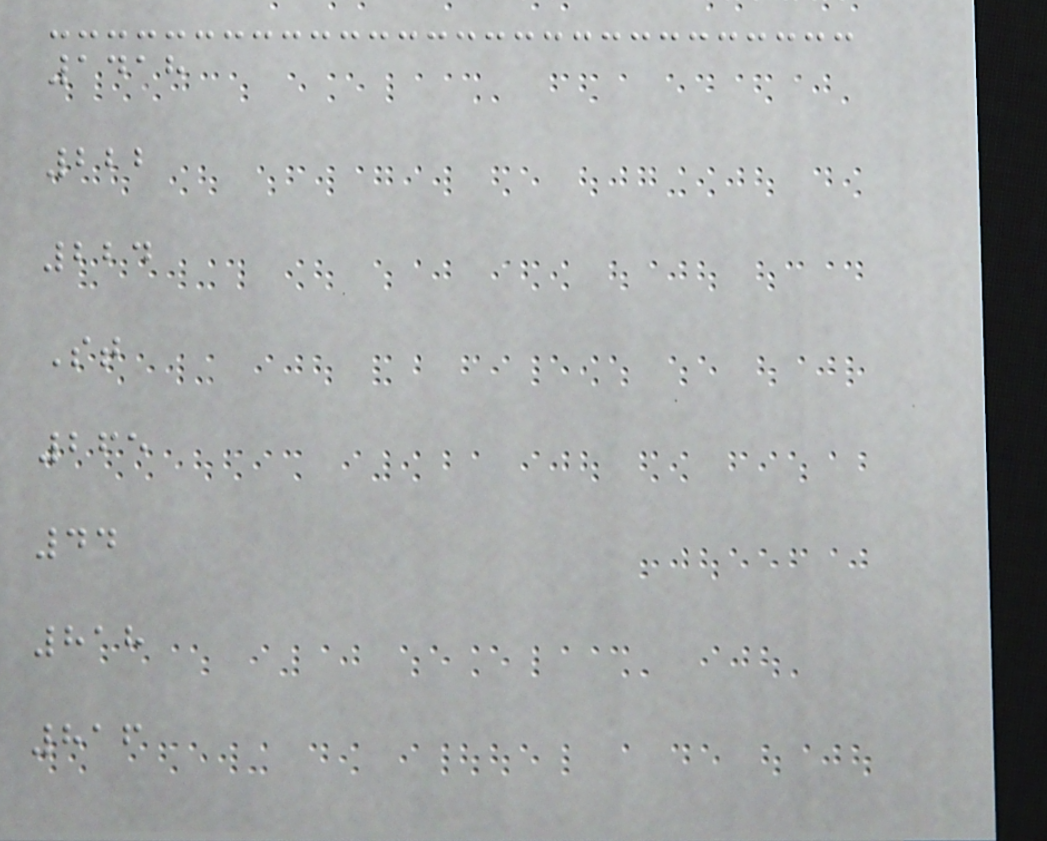1418
222
224
St
265
44
818
816
